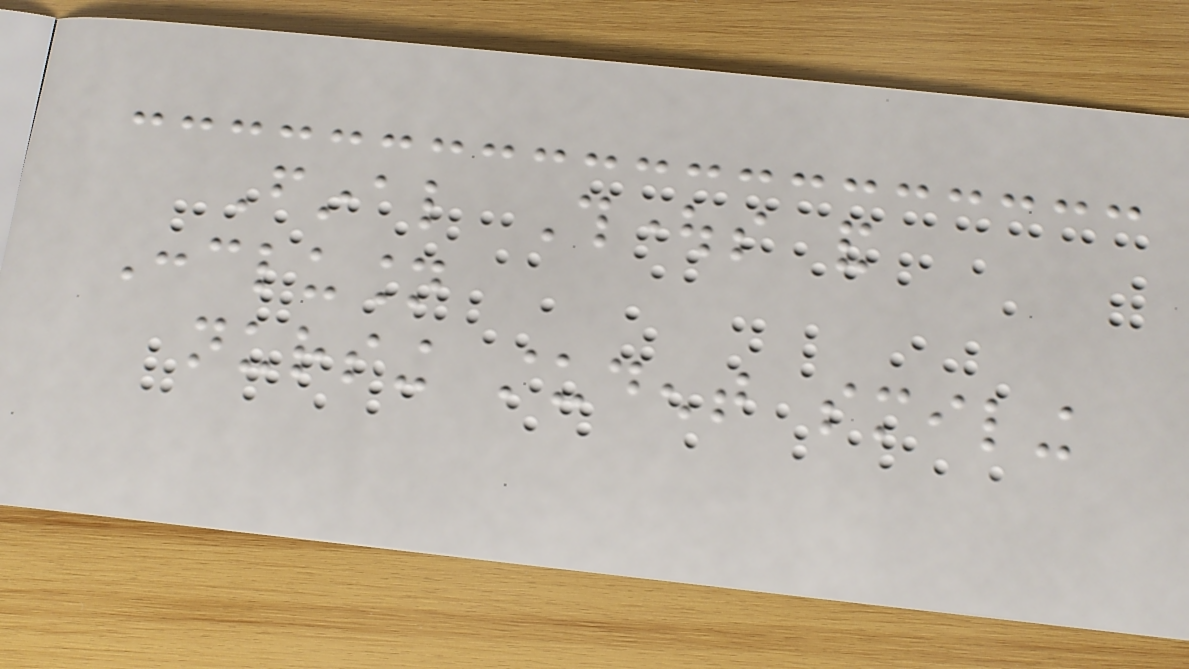Final Thoughts and
Conclusion
nursing student smiling
